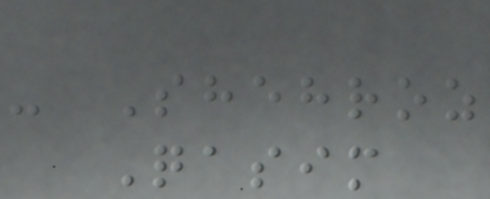- Shehroz
Qasim
